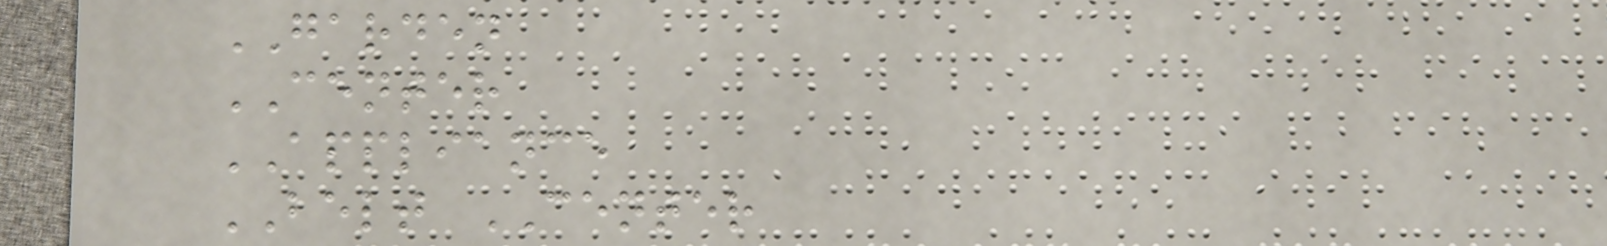GARDEN
CENTER
APPLIANCE
BELT CENTER
